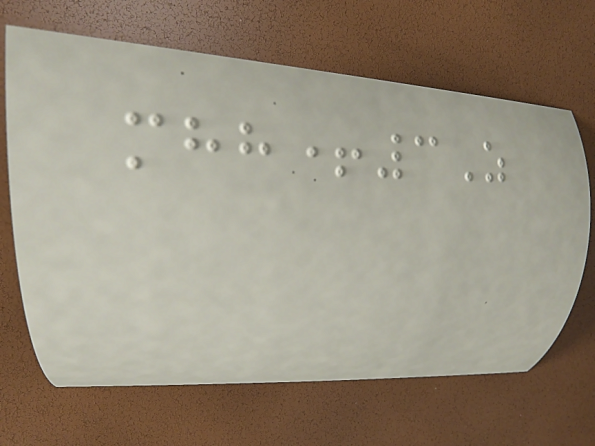mhh+3Z
